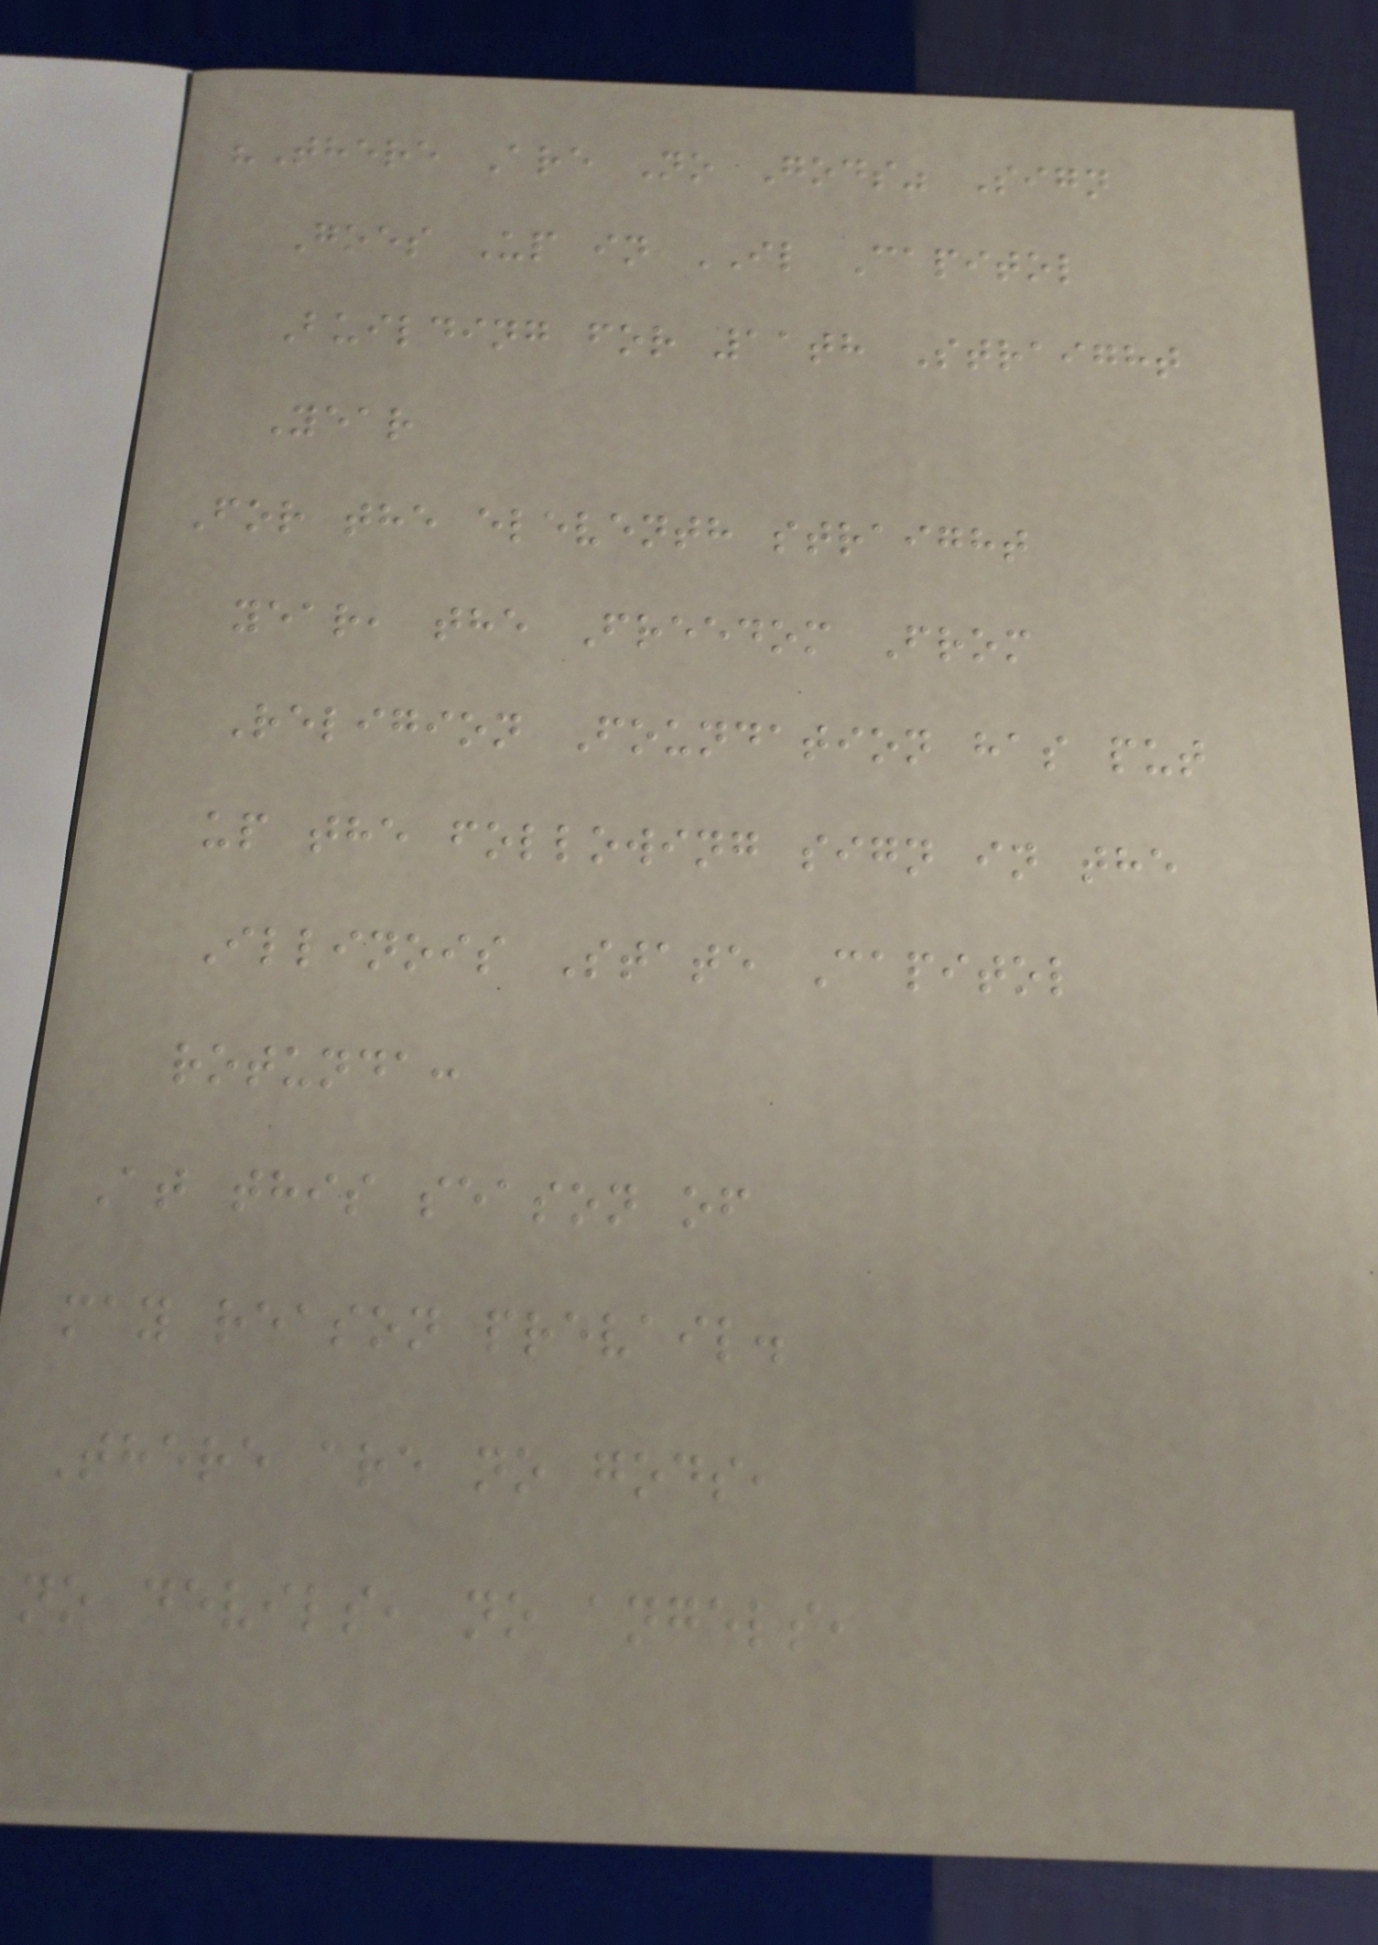"There Are No Gods" Sign
Goes Up in IL Capitol
Building for 11th Straight
Year
For the eleventh straight
year, the Freedom From
Religion Foundation has put
up the following sign in the
Illinois State Capitol
rotunda:
At this season of
may reason prevail.
There are no gods,
no devils, no angels,
